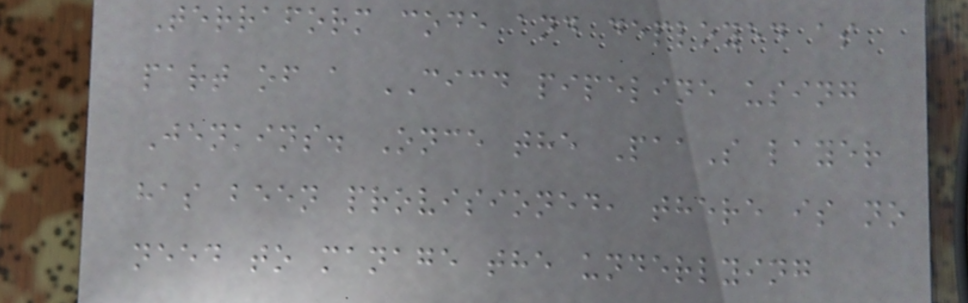Terraform code and deployed as
part of a CICD pipeline using
Jenkins. Once the PaaS layer
has been provisioned, there is no
need to manage the underlying
